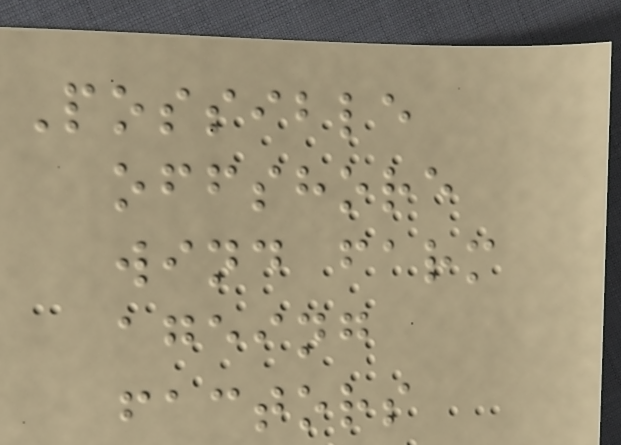Possible
offshore
wind farm
ageing
factors
